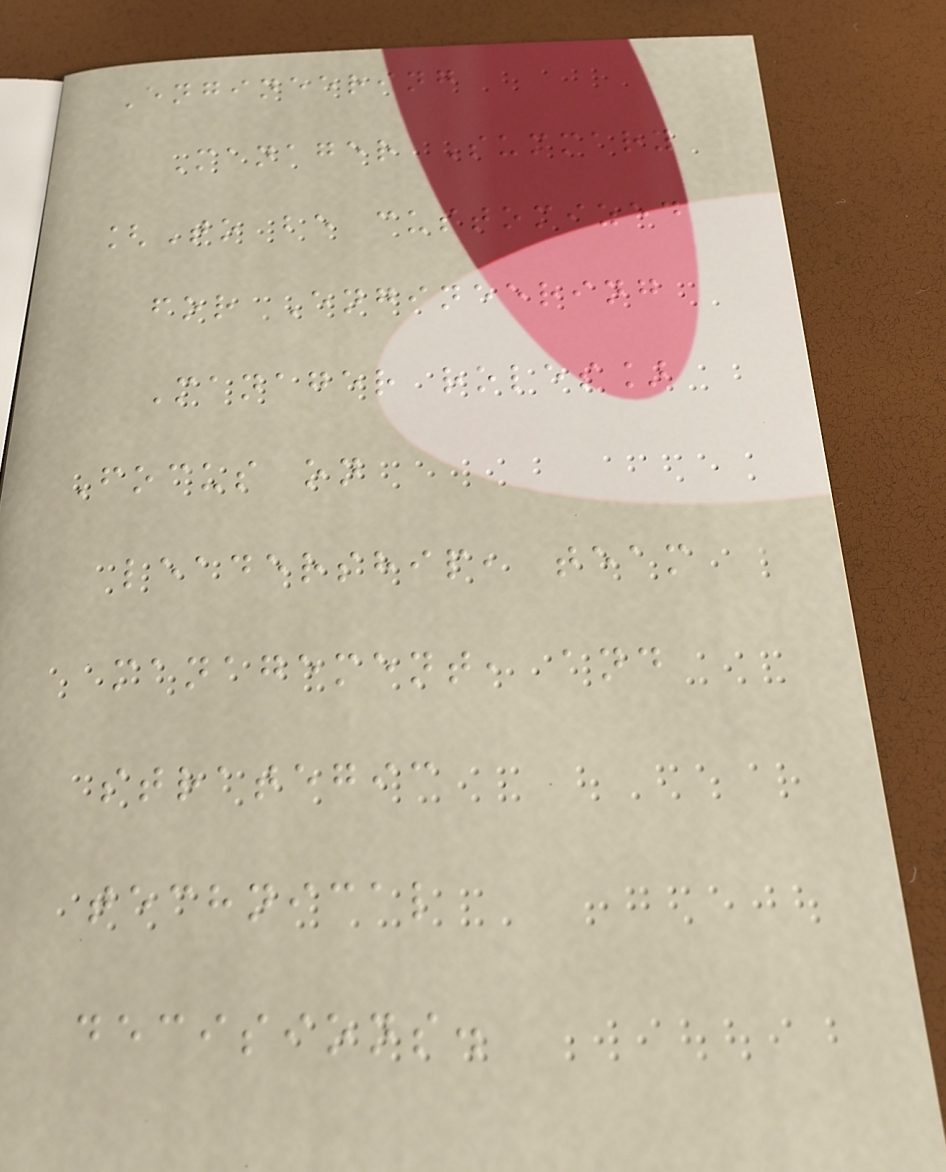Engineering
Manager Summary
[To be customized
for Engineering
Manager roles]
Focus on
leadership, team
management, and
strategic
technical
decisions.
